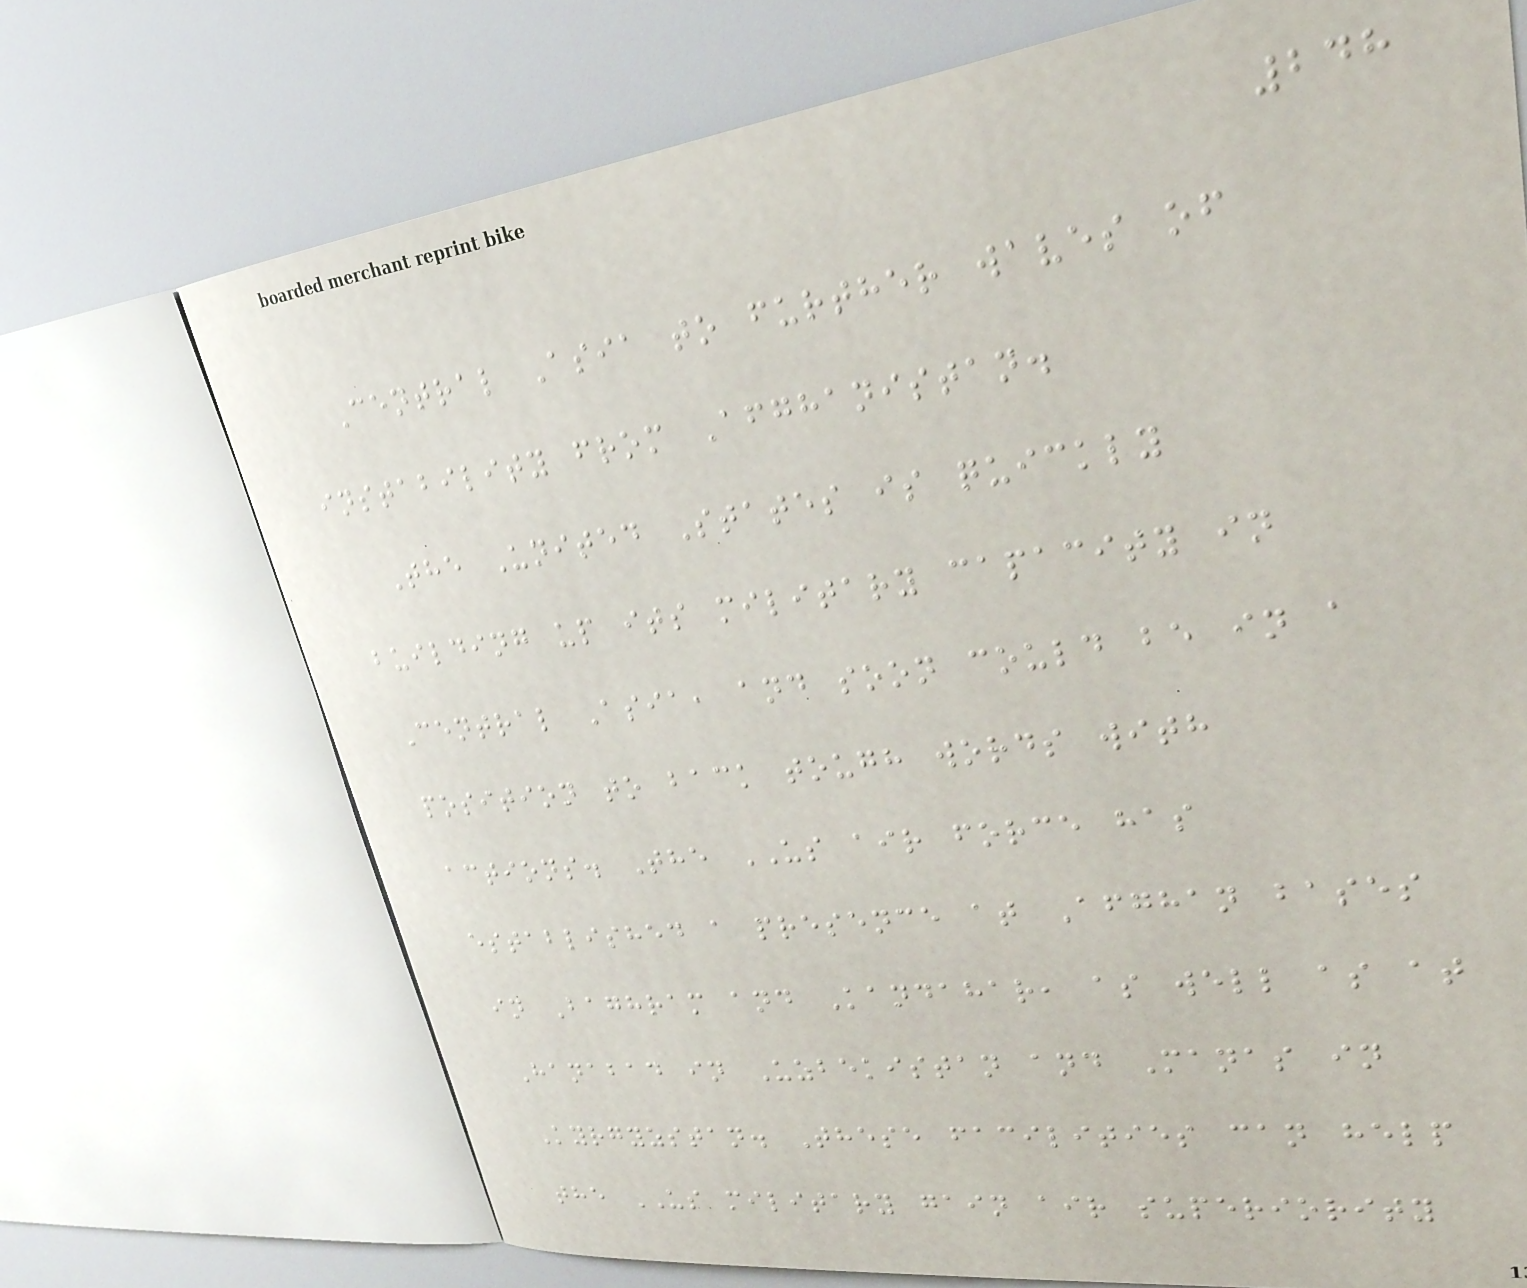248
Central Asia to further waves of
instability from Afghanistan.
The United States is quickly
building up its military capacity in
Central Asia, and soon could be in a
position to back tough words with
actions. The US air force has
established a presence at Afghan bases
in Baghram and Kandahar, as well as at
Hanabad in Uzbekistan and Manas in
Kyrgyzstan. These facilities can help
the US military gain air superiority
